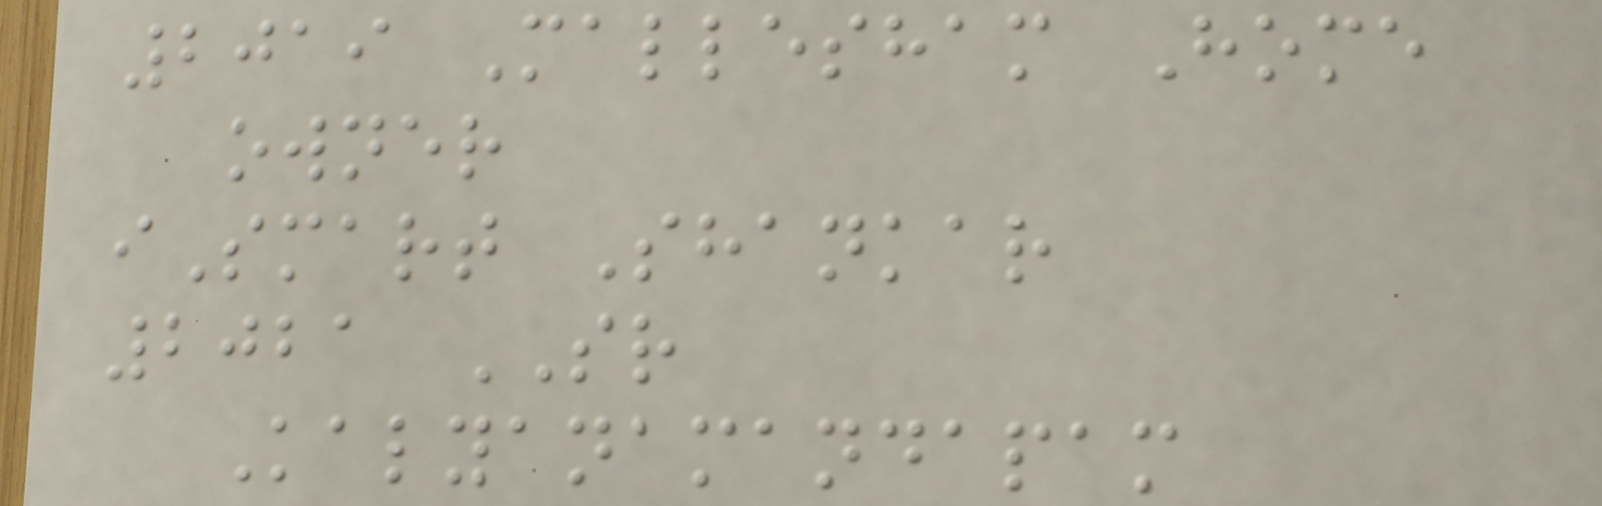2019 Mallesham Home
owner
iSmart Shankar
2021 SR
Kalyanamandapam
